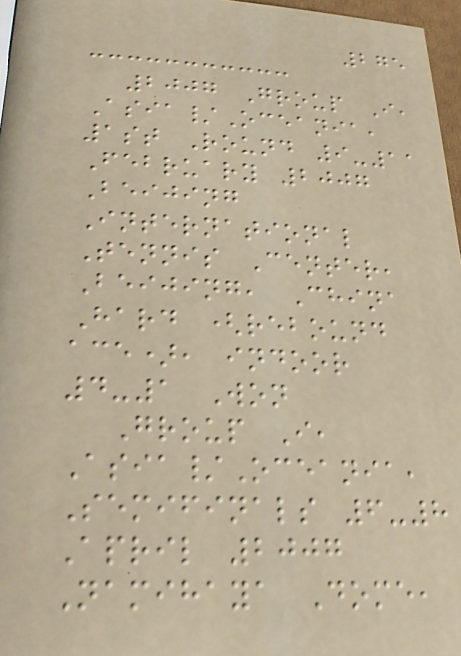275
2007 Group I,
Asia/Oceania,
1st Round 9-11
February 2007
Beijing
International
Tennis Center,
Beijing, China
Hard (rebound
ace), indoor
4-1 Won
Group I,
Asia/Oceania,
Semifinals 6-8
April 2007
Namihaya Dome,
